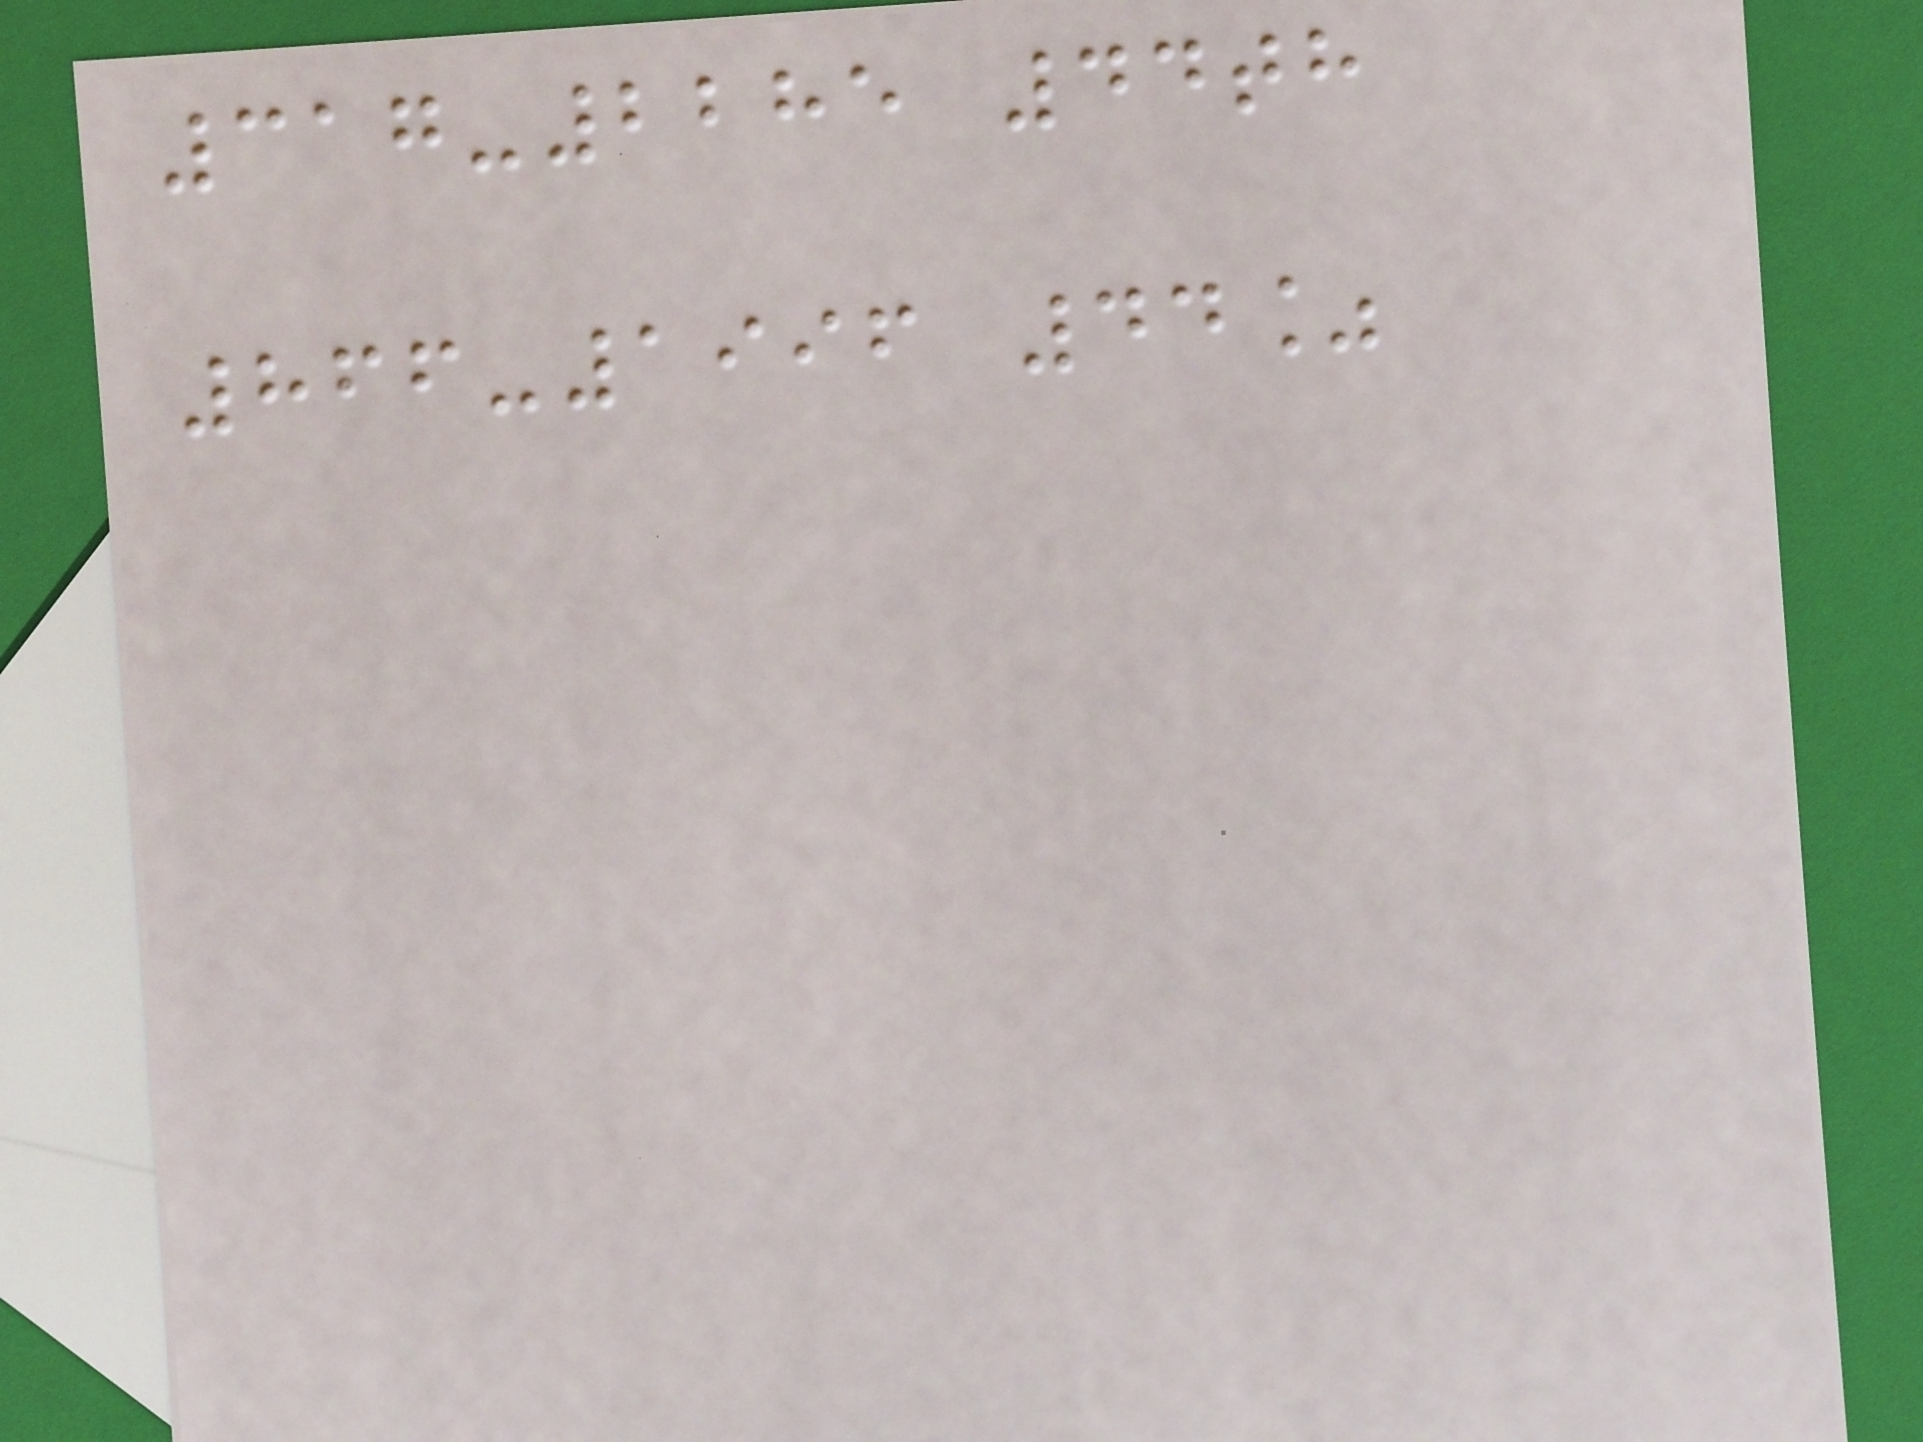317-2285 44th
866-1996 44%
